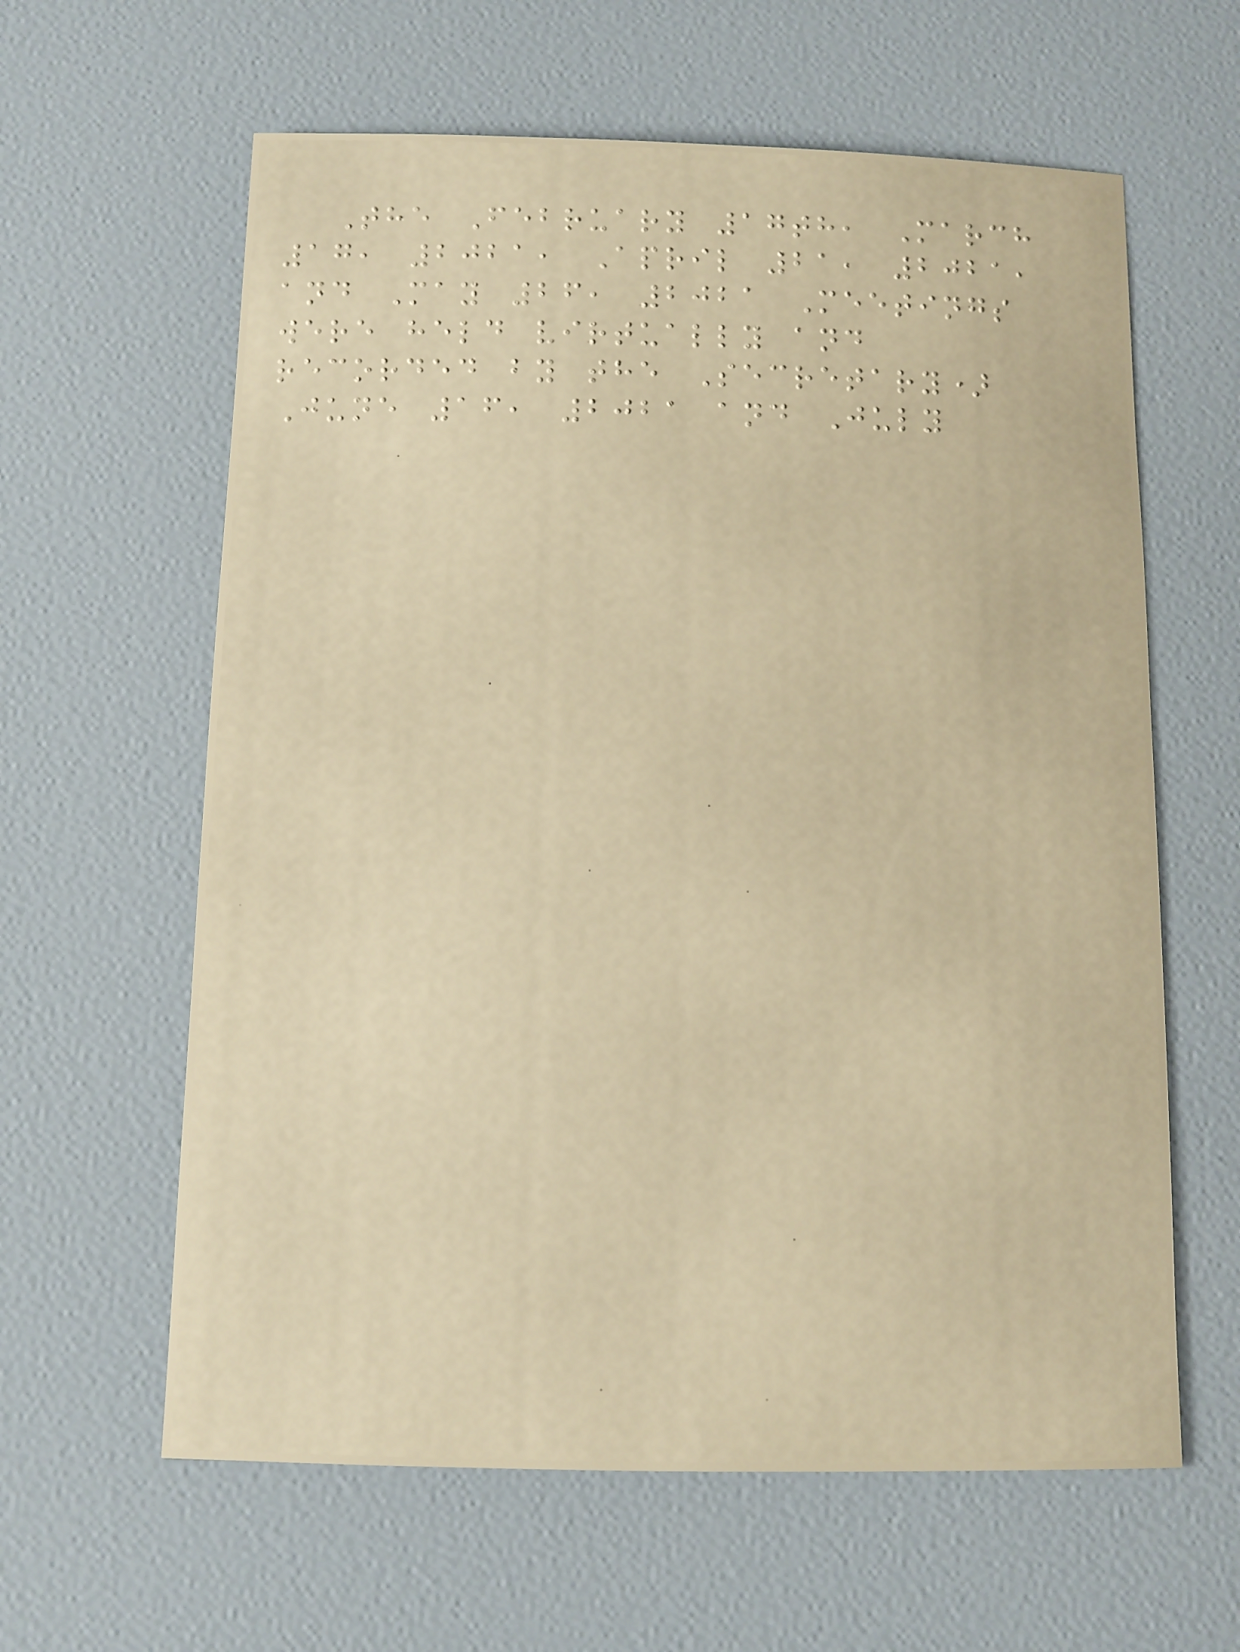The February 17th, March
17, 2021, April 21, 2021,
and May 26, 2021 Meetings
were held virtually and
recorded by the Secretary)
June 16, 2021 and July
